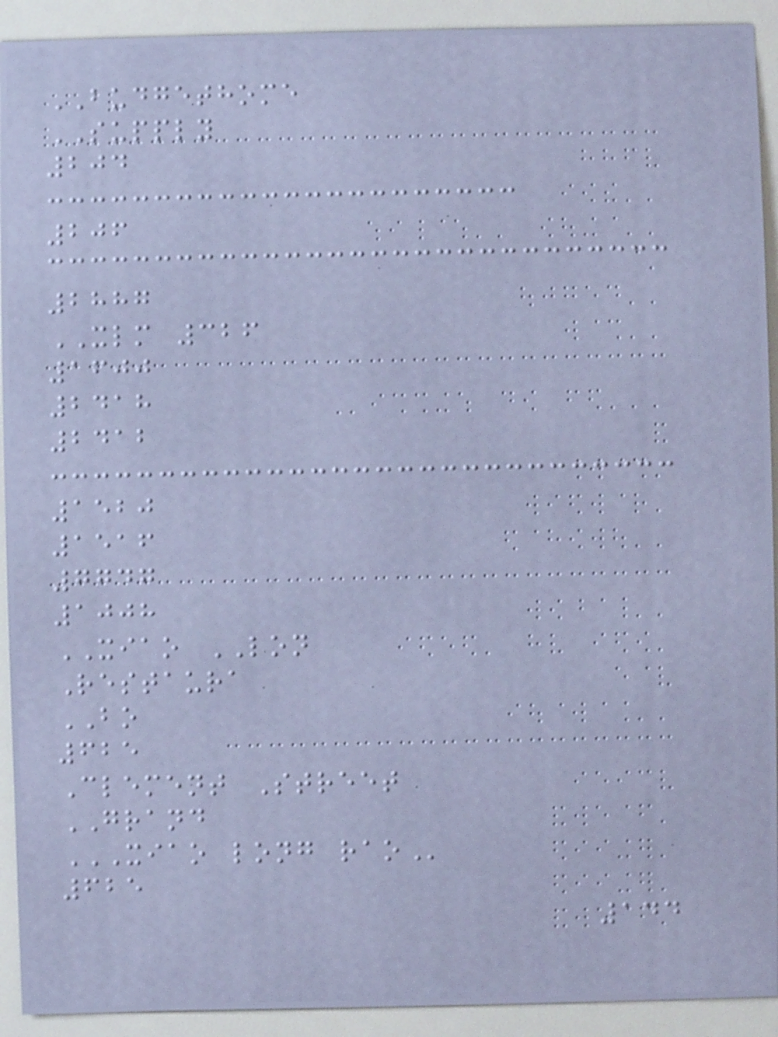BUDGETHOME
SUPPLY
204
206
2887
XLM 326
1600
2418
2412
1520
1516
7747
1008
XIAO LON
Restaura
BO
625
Clement Street
GRAND
XIAO LONG RAO
625
144
